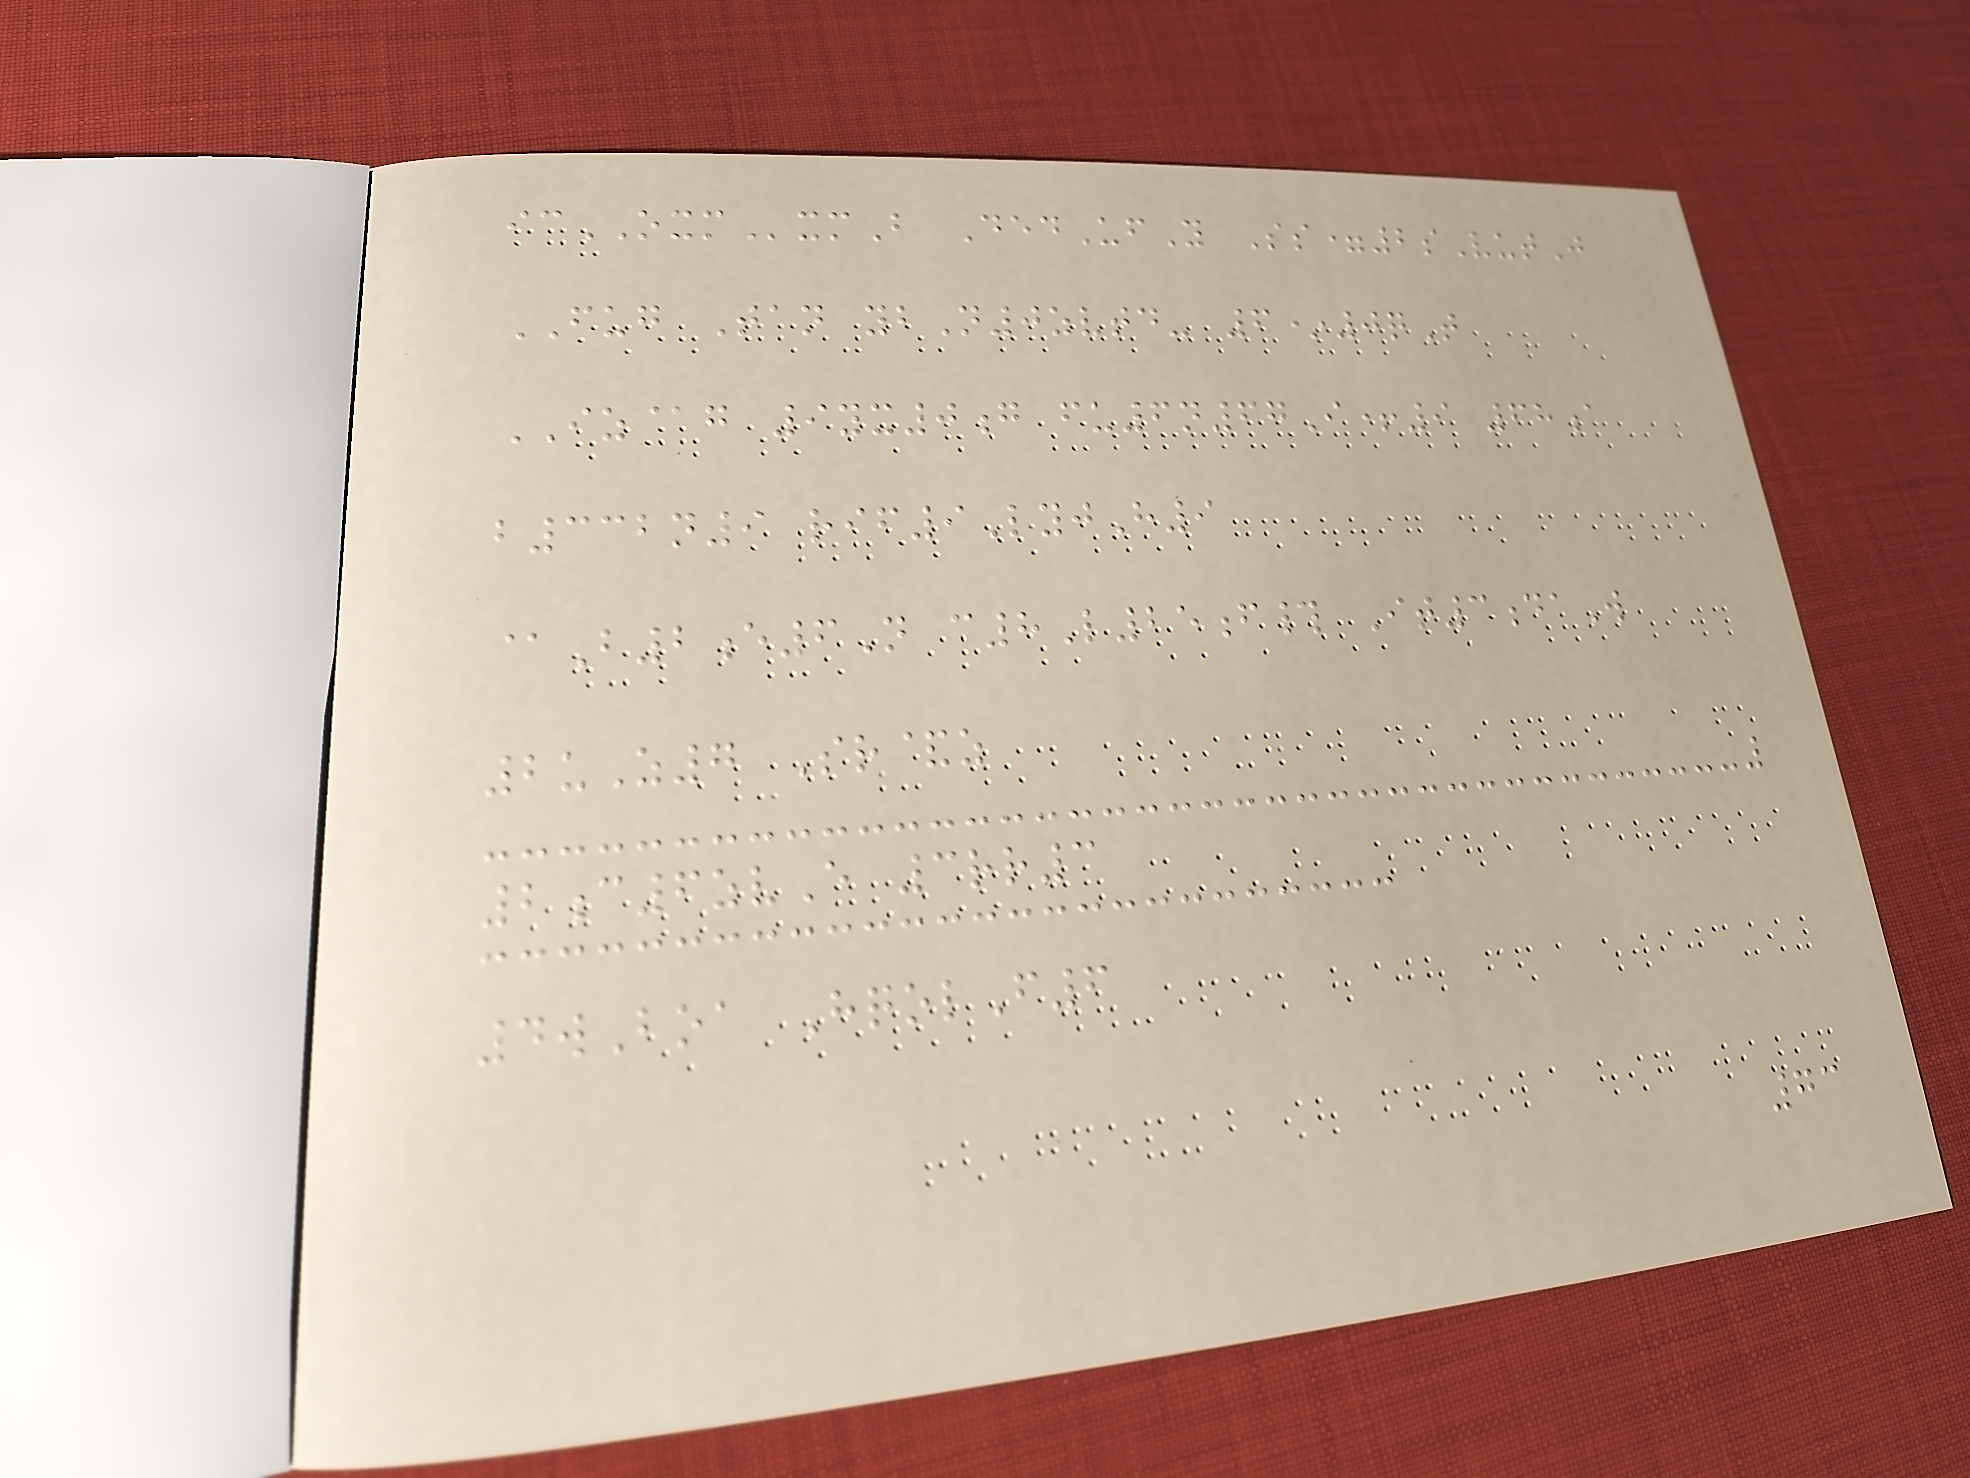icOXMxmB DedUfY Ss=2sVutJ
FUG Tan ybN0zvtd- 6*0qT
IZ@g 9yx0g fu6n67I+9 68a
b332n9 rif9LyjH9
@B2e6N c8L25f# It3daW
2uZ7 Sr&z
2c6zvE 3rr3
4wBoa HqolF6
73
